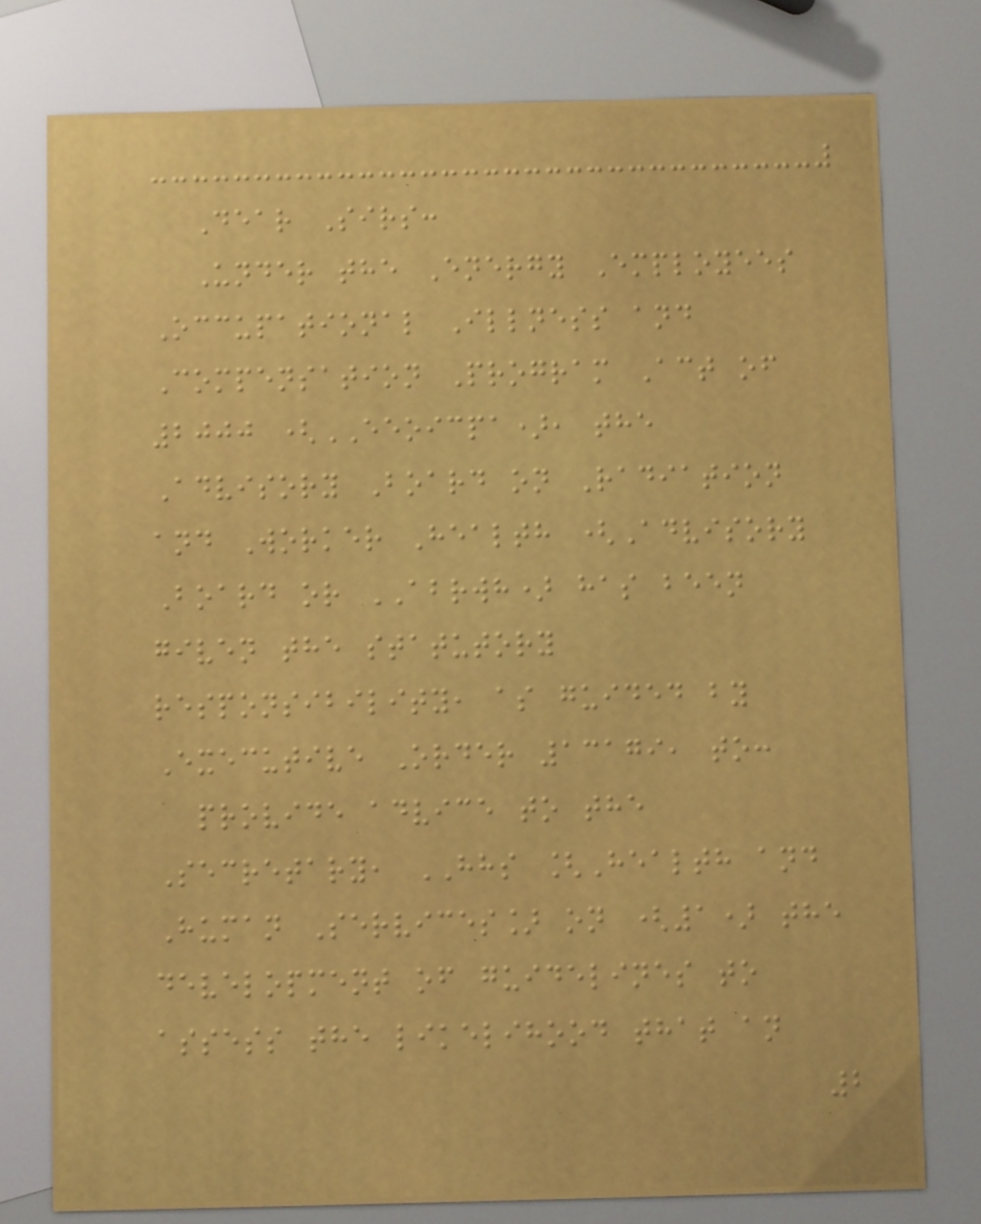Dear Sirs:
Under the Energy Employees
Occupational Illness and
Compensation Program Act of
2000 (EEOICPA), the
Advisory Board on Radiation
and Worker Health (Advisory
Board or ABRWH) has been
given the statutory
responsibility, as guided by
Executive Order 13179, to:
provide advice to the
Secretary, HHS [Health and
Human Services] on (1) the
development of guidelines to
assess the likelihood that an
2
